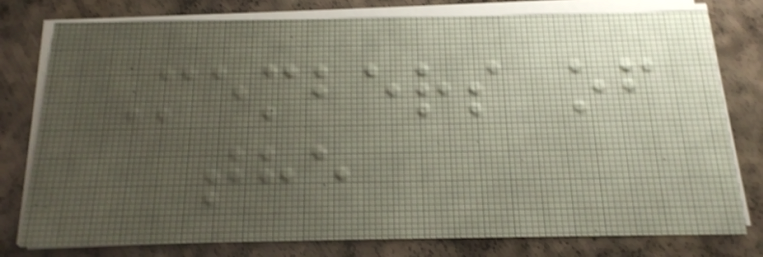Members of
the
